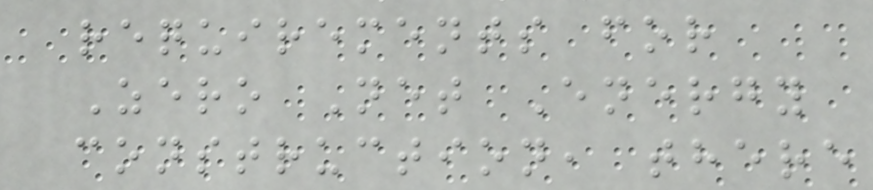requirements for
Zero Net Energy
construction, there
